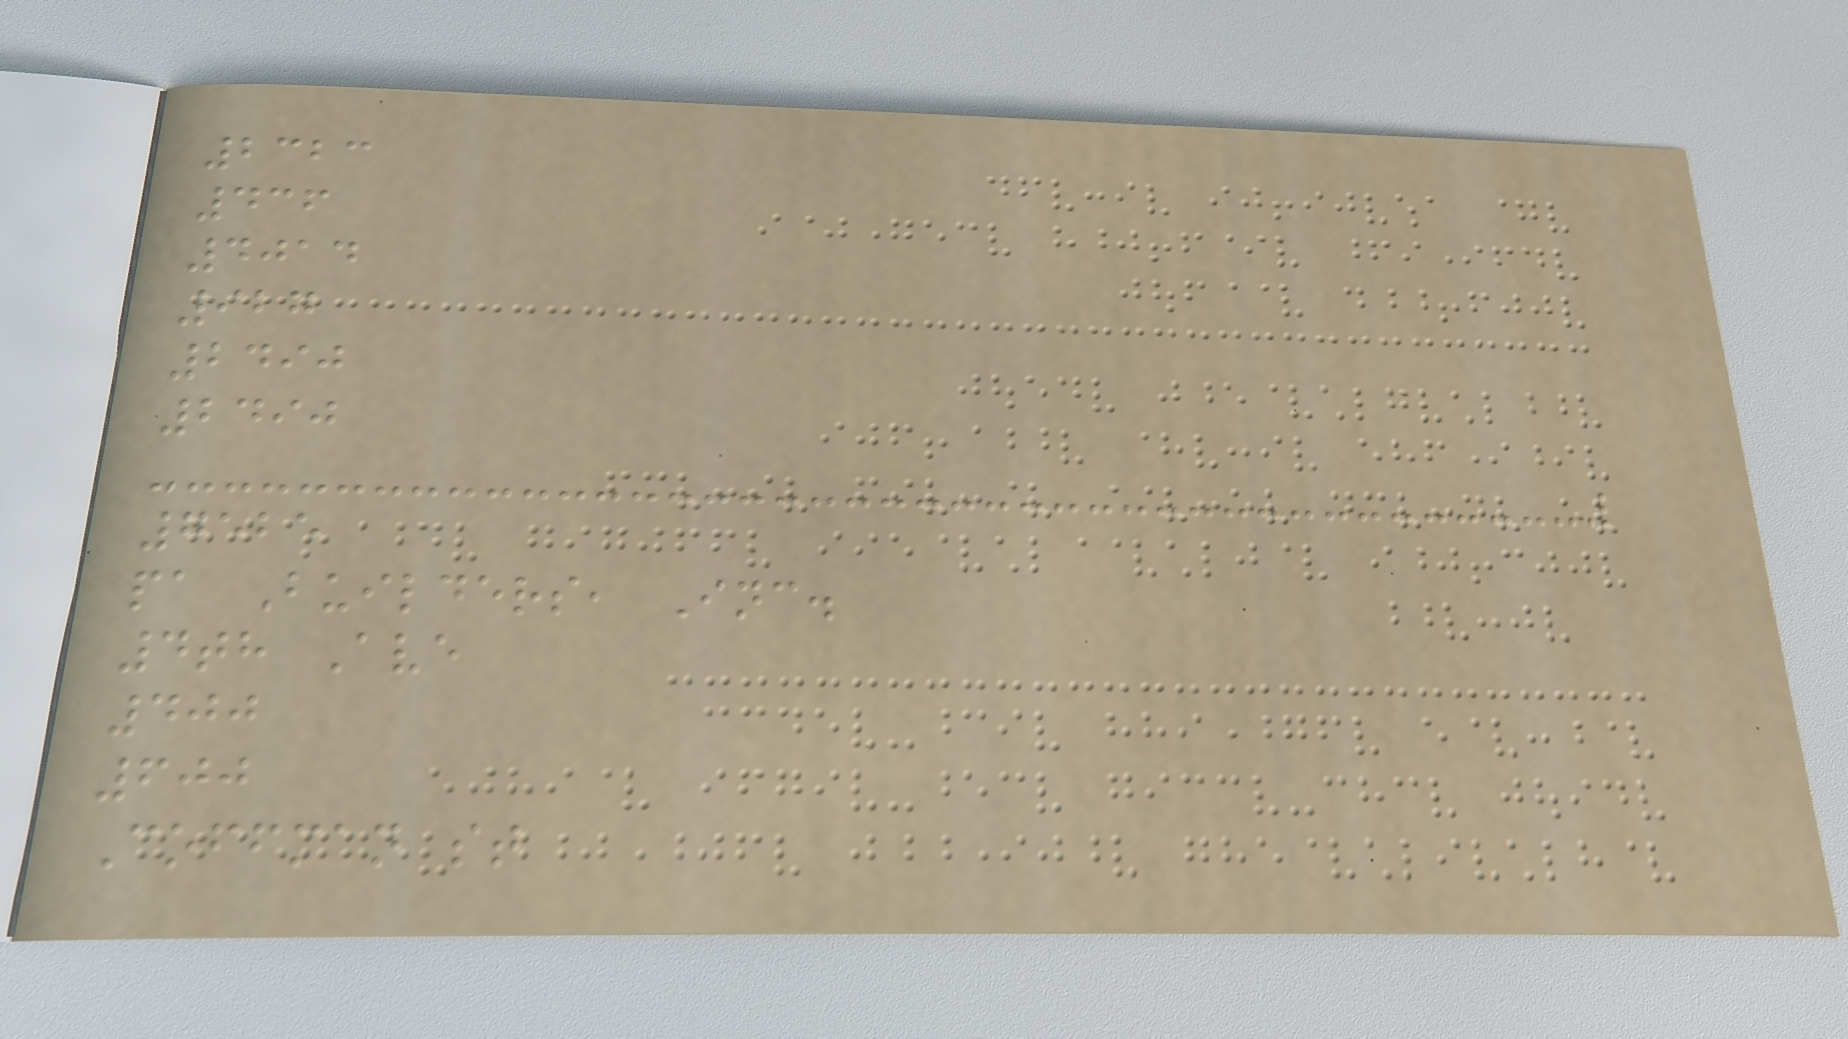2323
436
4014
927
2490
2490
7525
pa Builders, Inc.
4th Ave
400
600
Coffman st
